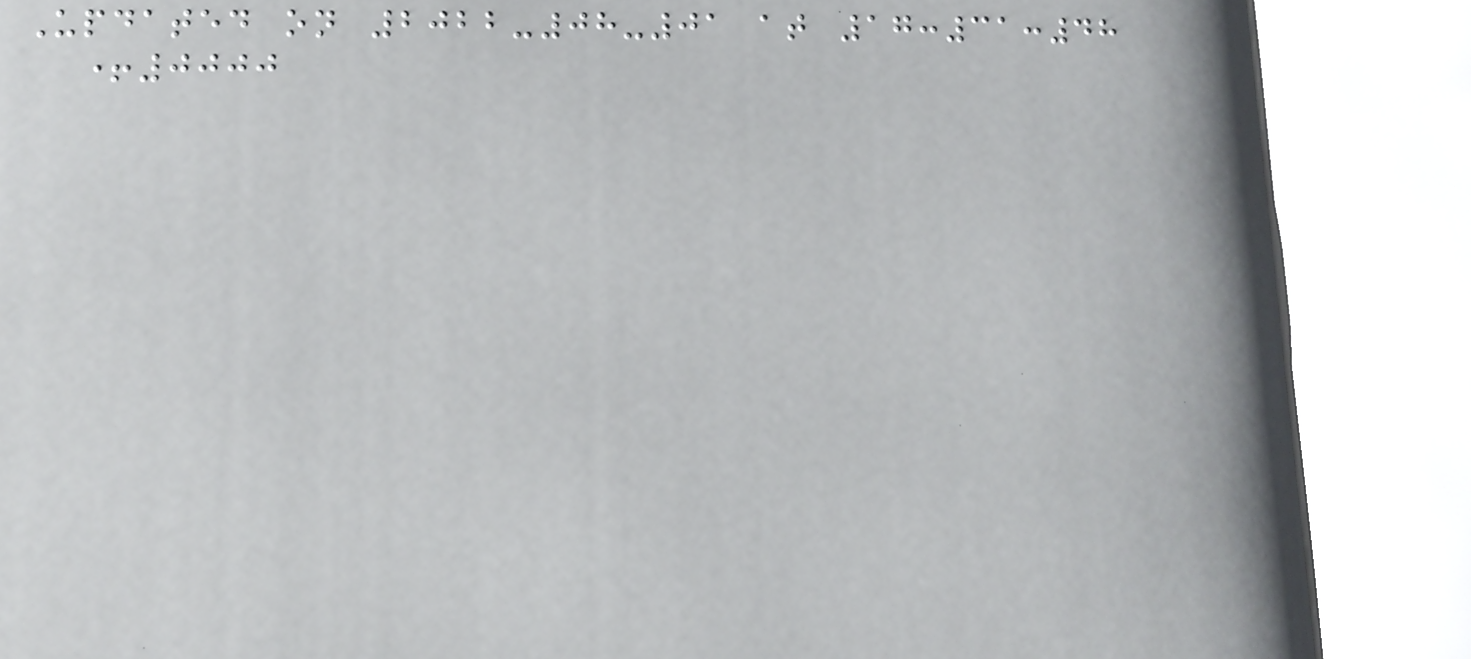Updated on 2022-08-01 at 17:31:48
+0000
